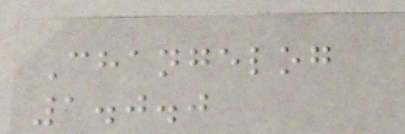Changelog
1.0.0
